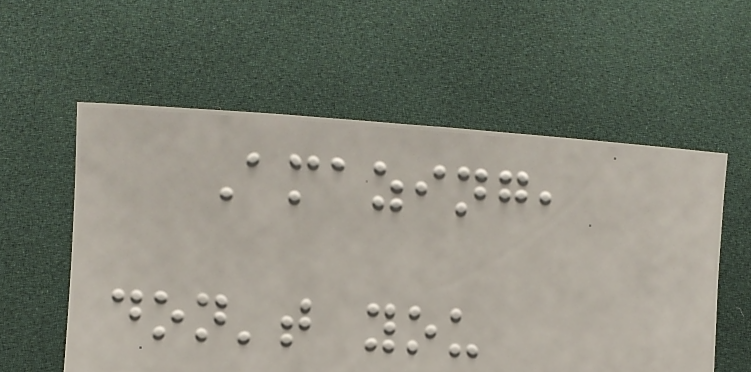Amazing,
don't you
